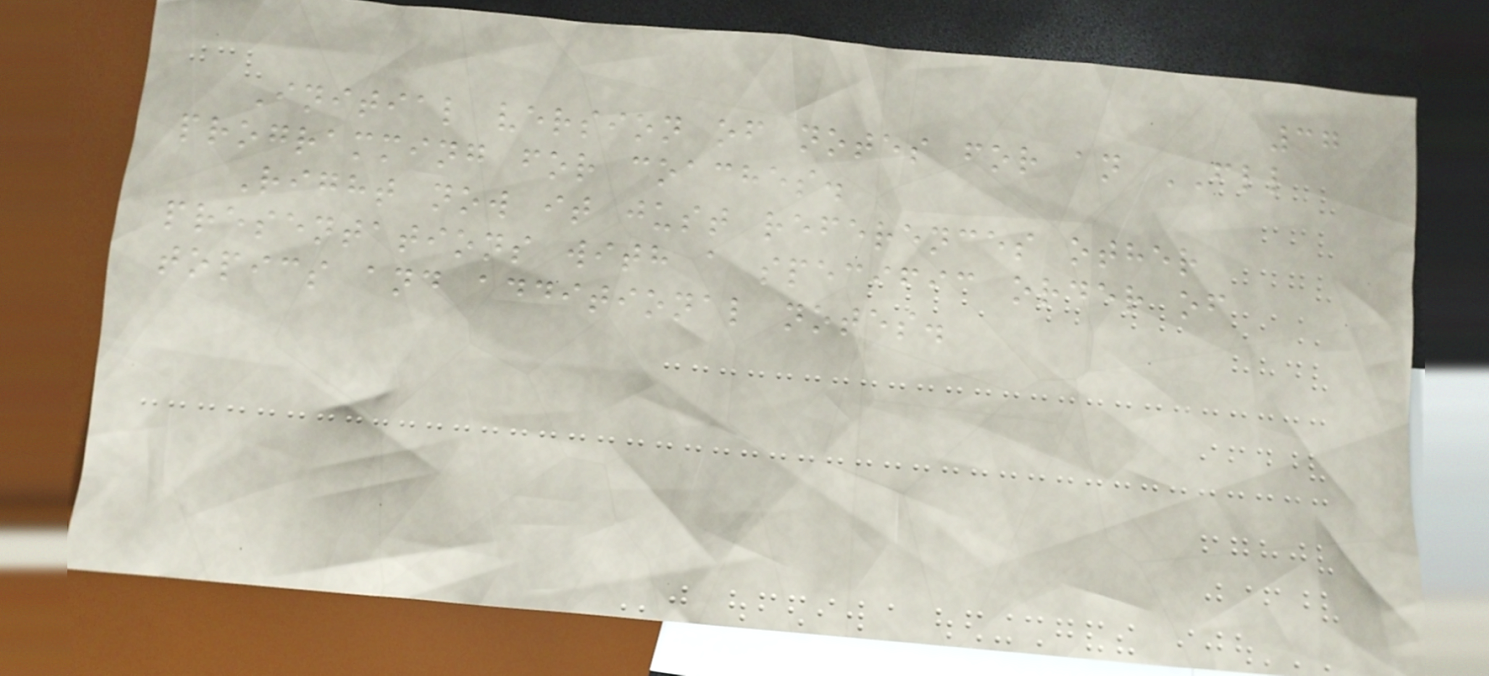37
Initial version of notes for an FLL
programming for coaches.
Right now it just references other
presentations with a specific order of
topics and additional notes.
